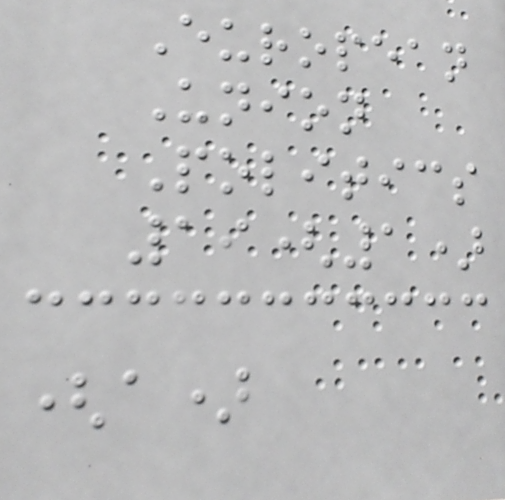European
Union
Politics
19(1)
(a)
